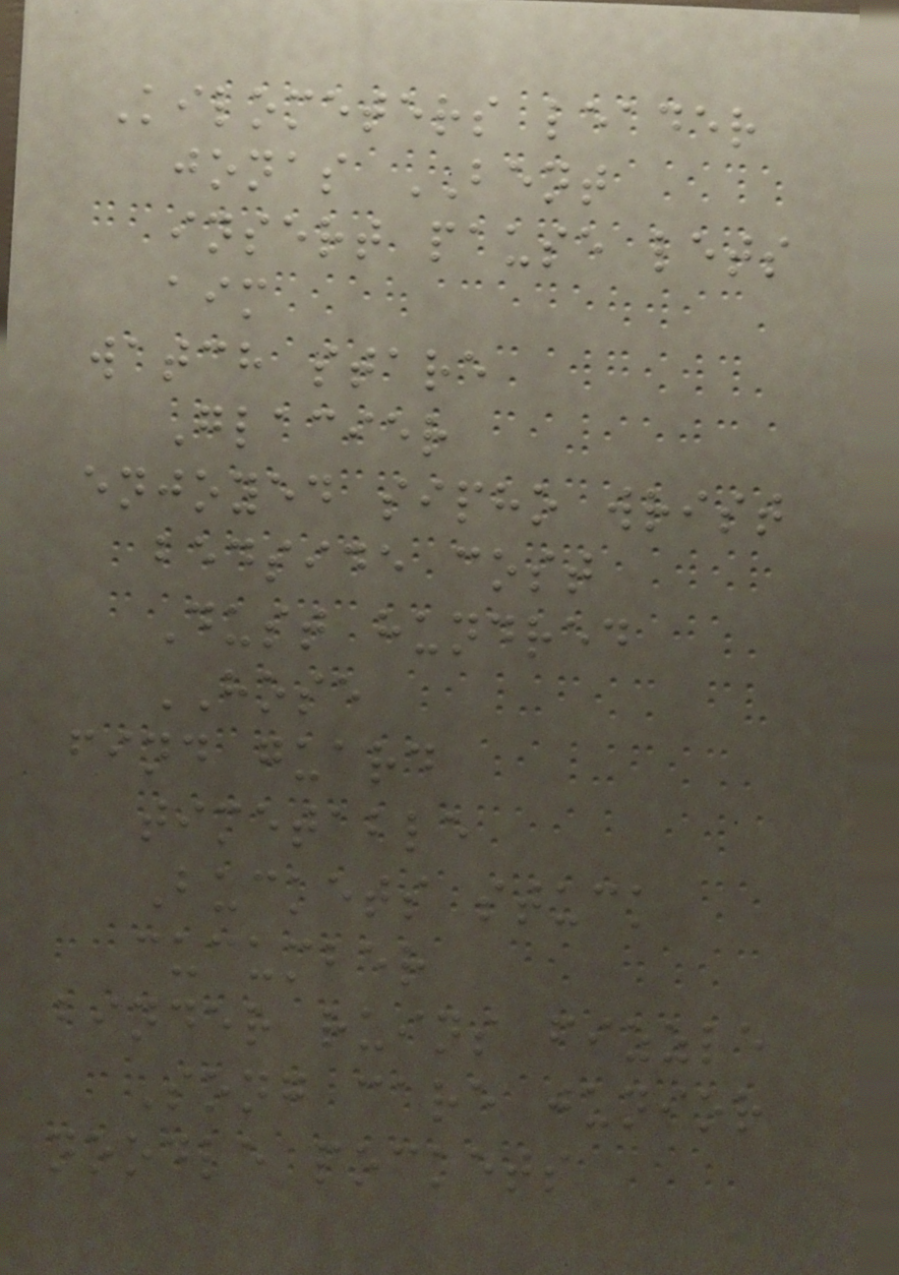Kilometers leader
jonas BENT
insert pause lets
aim
watch stare
Glacier
enjoyed sipho wrist
bedside cost
Dust hundred
HOSE
find guard
timetable
Buckets stuck
cucumber
binder ruins fizzle
Song care junior
noodle pockets
